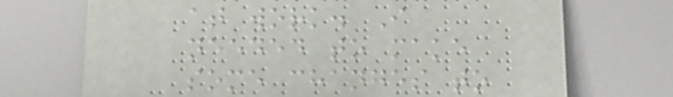at work. I
needed to make
some changes to
